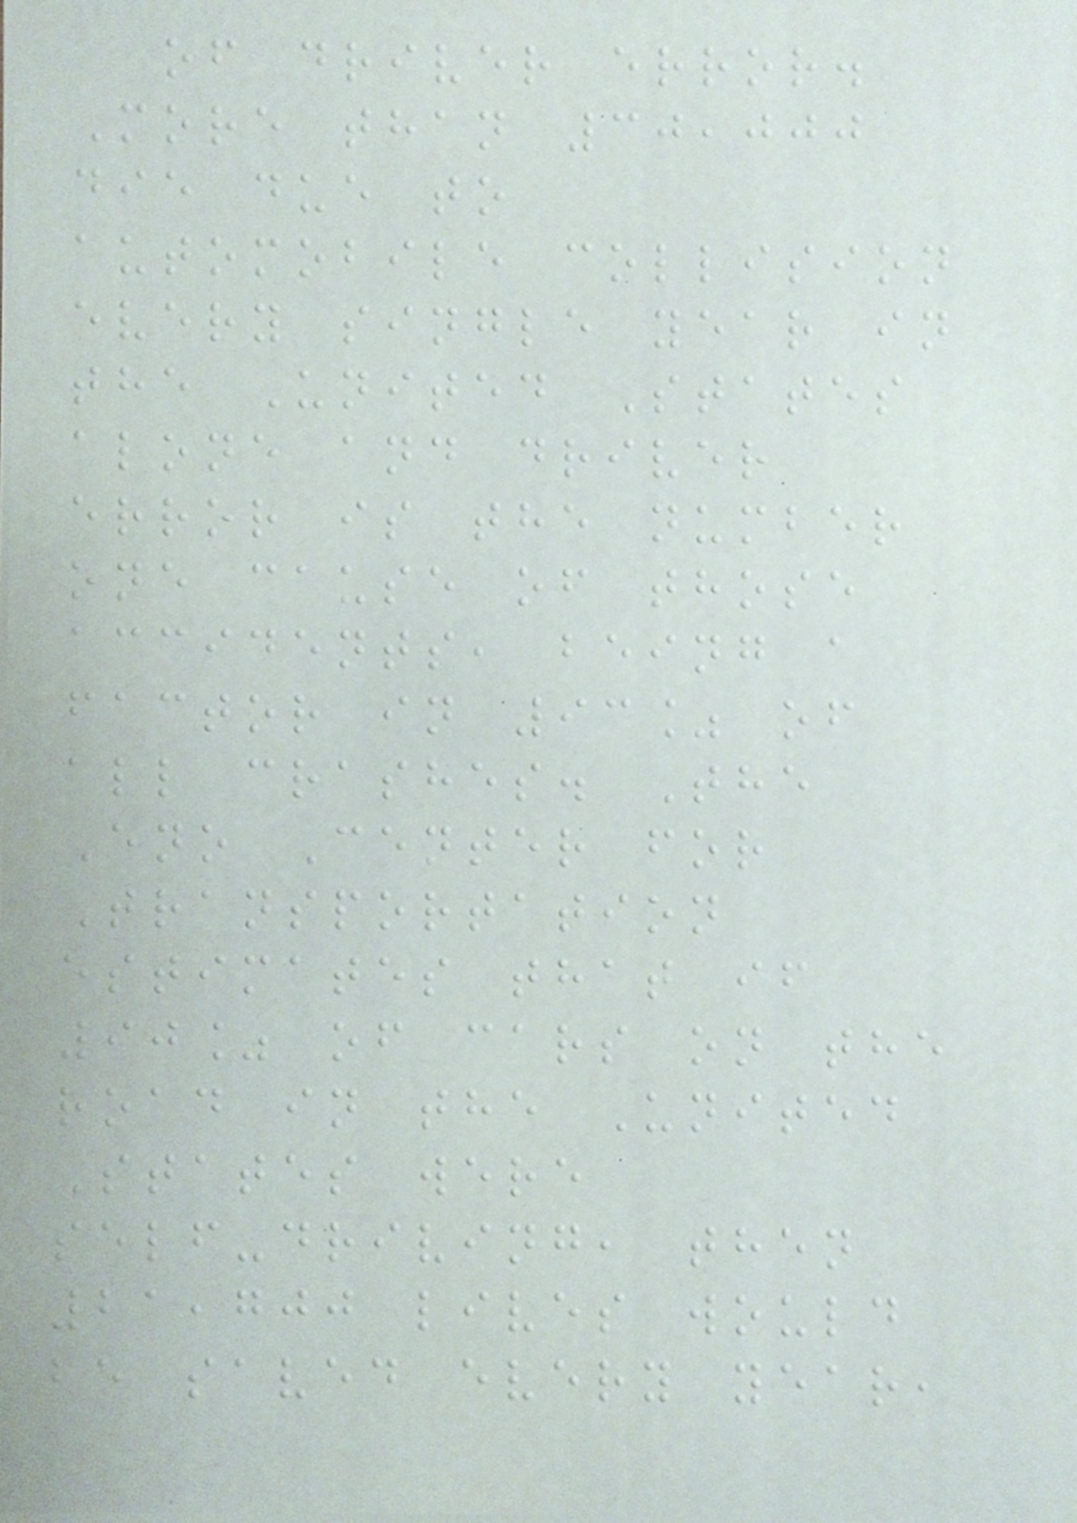of driver error.
More than 30,000
die due to
automobile collision
every single year in
the United States
alone and driver
error is the number
one cause of those
accidents, being a
factor in 93% of
all crashes. The
Eno Center for
Transportation
estimates that if
90% of cars on the
road in the United
States were
self-driving, then
21,700 lives would
be saved every year,
